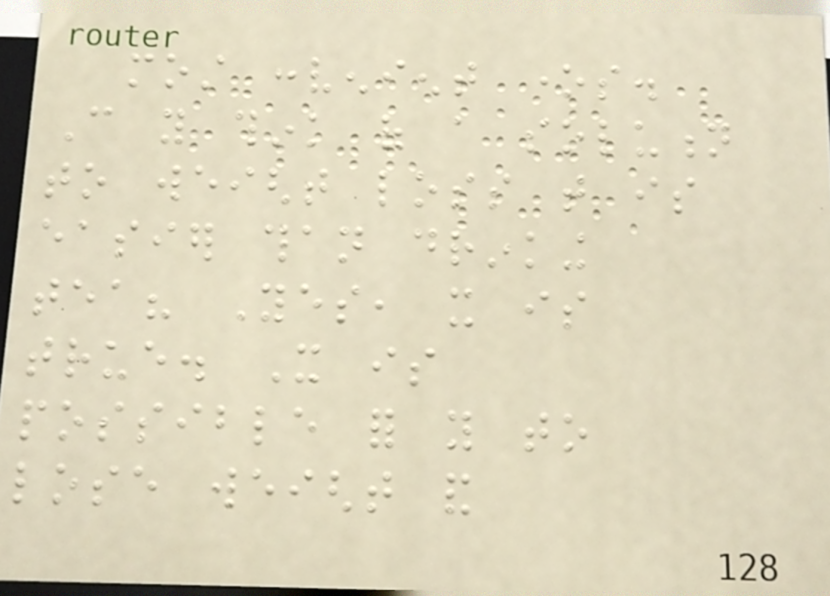most convenient ones.
Can you think of a solution
to weight loss that is
easier than drinking
tea? Yes, it is
true. It is
possible for you to
lose weight and
